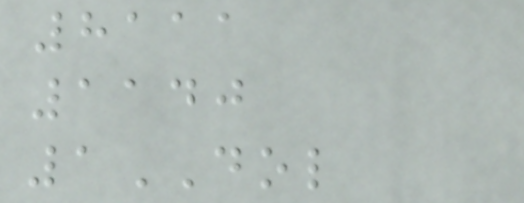8111
1140
1DOL
